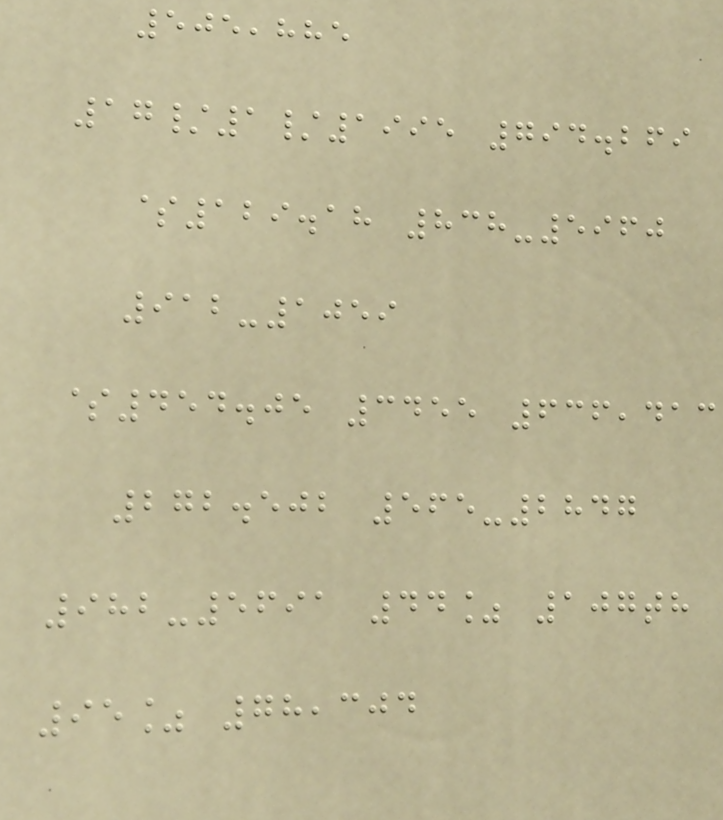505,885
17/1/1995 794.269
$129.18 838-5960
912-1059
$454.05 3455 636,413
272.502 565-2847
982-5691 44% 107th
95% 78,304
